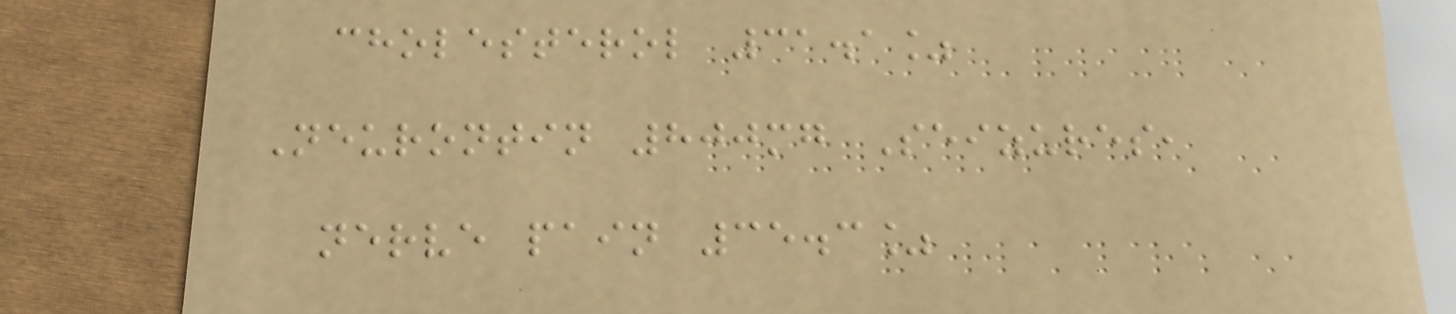cholesterol 31.1%
Neurontin 800mg Seizures,
nerve pain 35.3%
